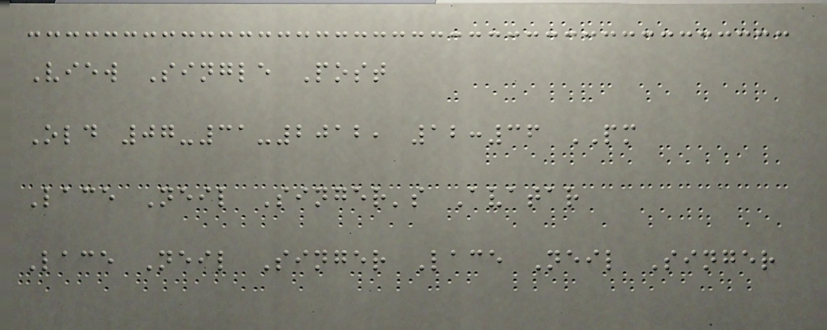View Single Post
Old 07-31-2012, 12:36 PM
Lace Neil Singer's Avatar
Lace Neil Singer Lace Neil Singer
